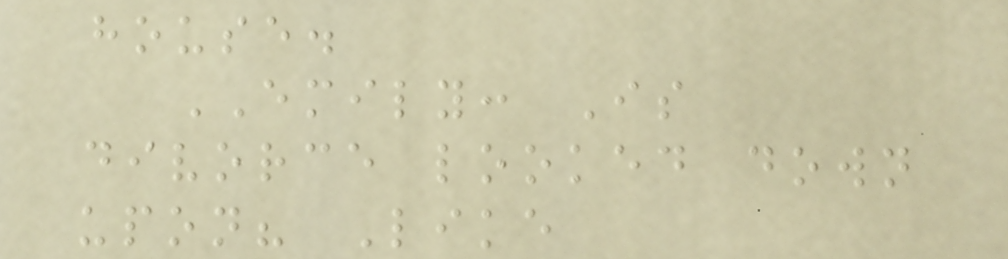house.
EMILY: Is
divorce looked down
upon? Like
